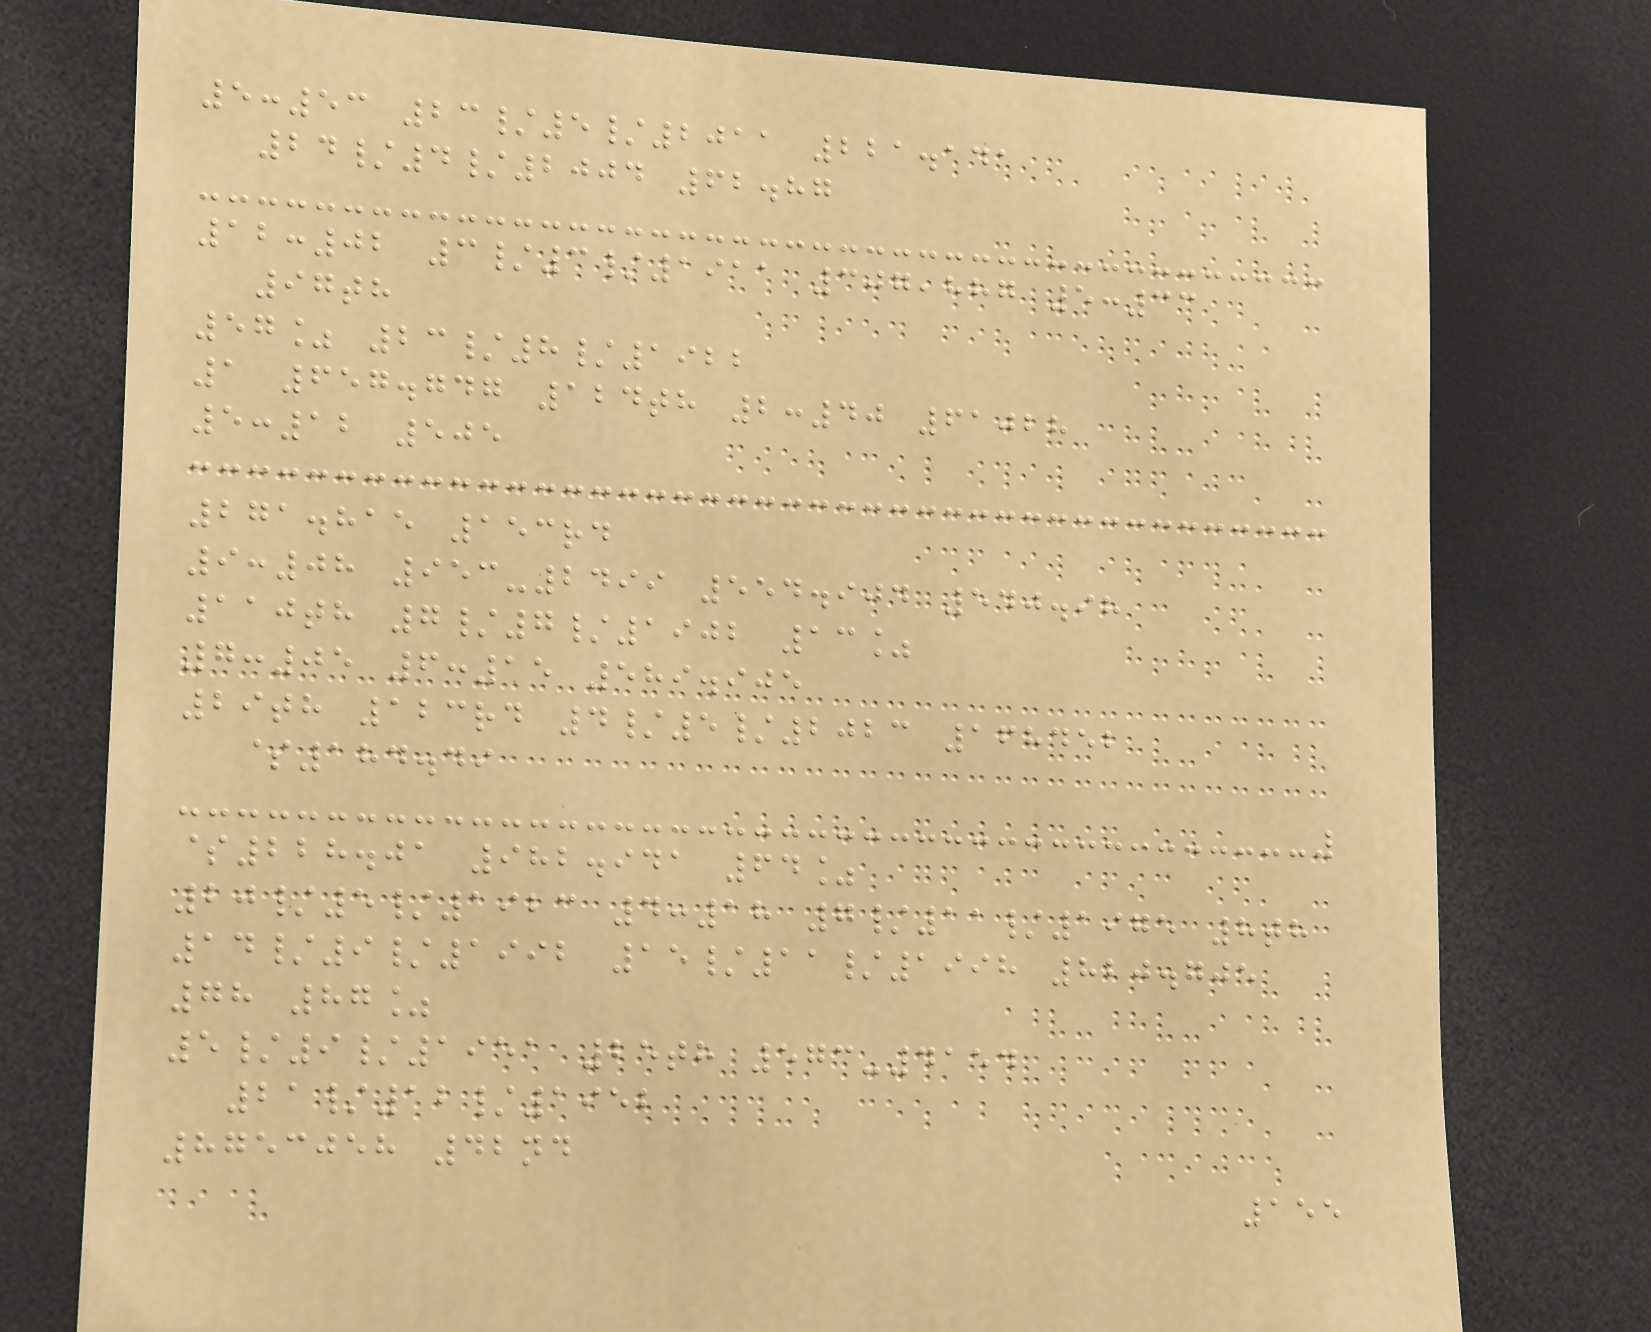5:53 23/5/2011 221.141
24/4/2004 62.87
12:02 3/3/1911 307,887 5:33
97th
57% 23/8/1922
1 657.747 124th 2:40 61028
5:12 505
271.815 153rd
9:08 953-2499 554.904 540.98
110th 7/7/1902 13%
7:05 6:15 589.905
29th 123rd 4/5/2023 168452
$184.49
$228.01 982.941 64%
20/5/1923 4:18 7/11/1975 8th
14/9/1992 15/11/1998 820.705
78 87%
5/9/1951 25th 573-4154
21/12/1952
8753058 42nd
155
